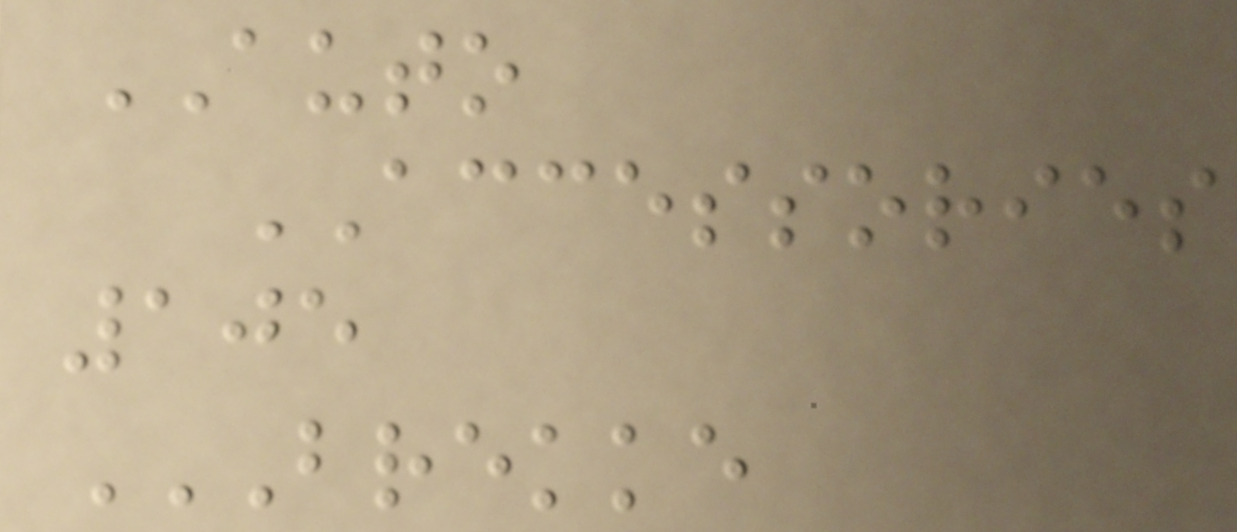AUTO
ACCESSORIES
105
BREKKE
